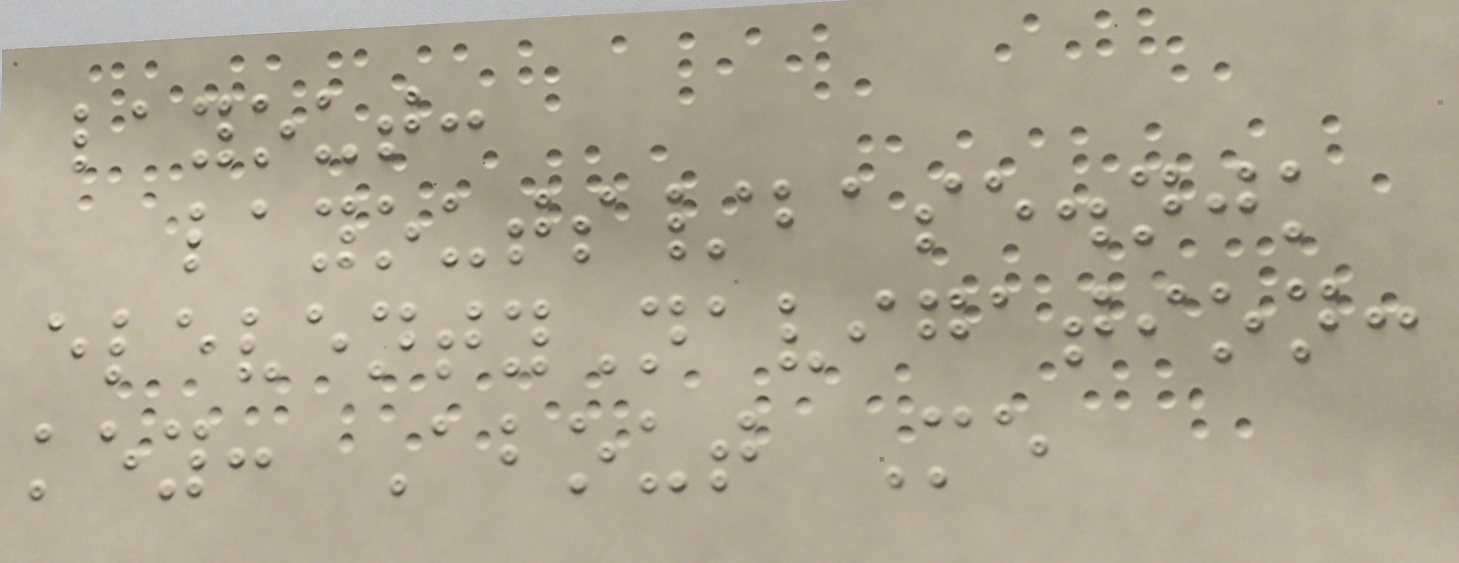layout:
layouts/base.njk
eleventyNavigation:
key: About Me
